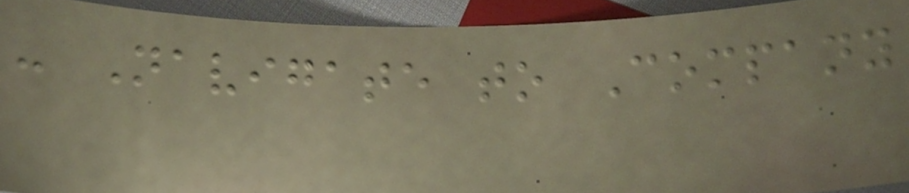- Navigate to Company
